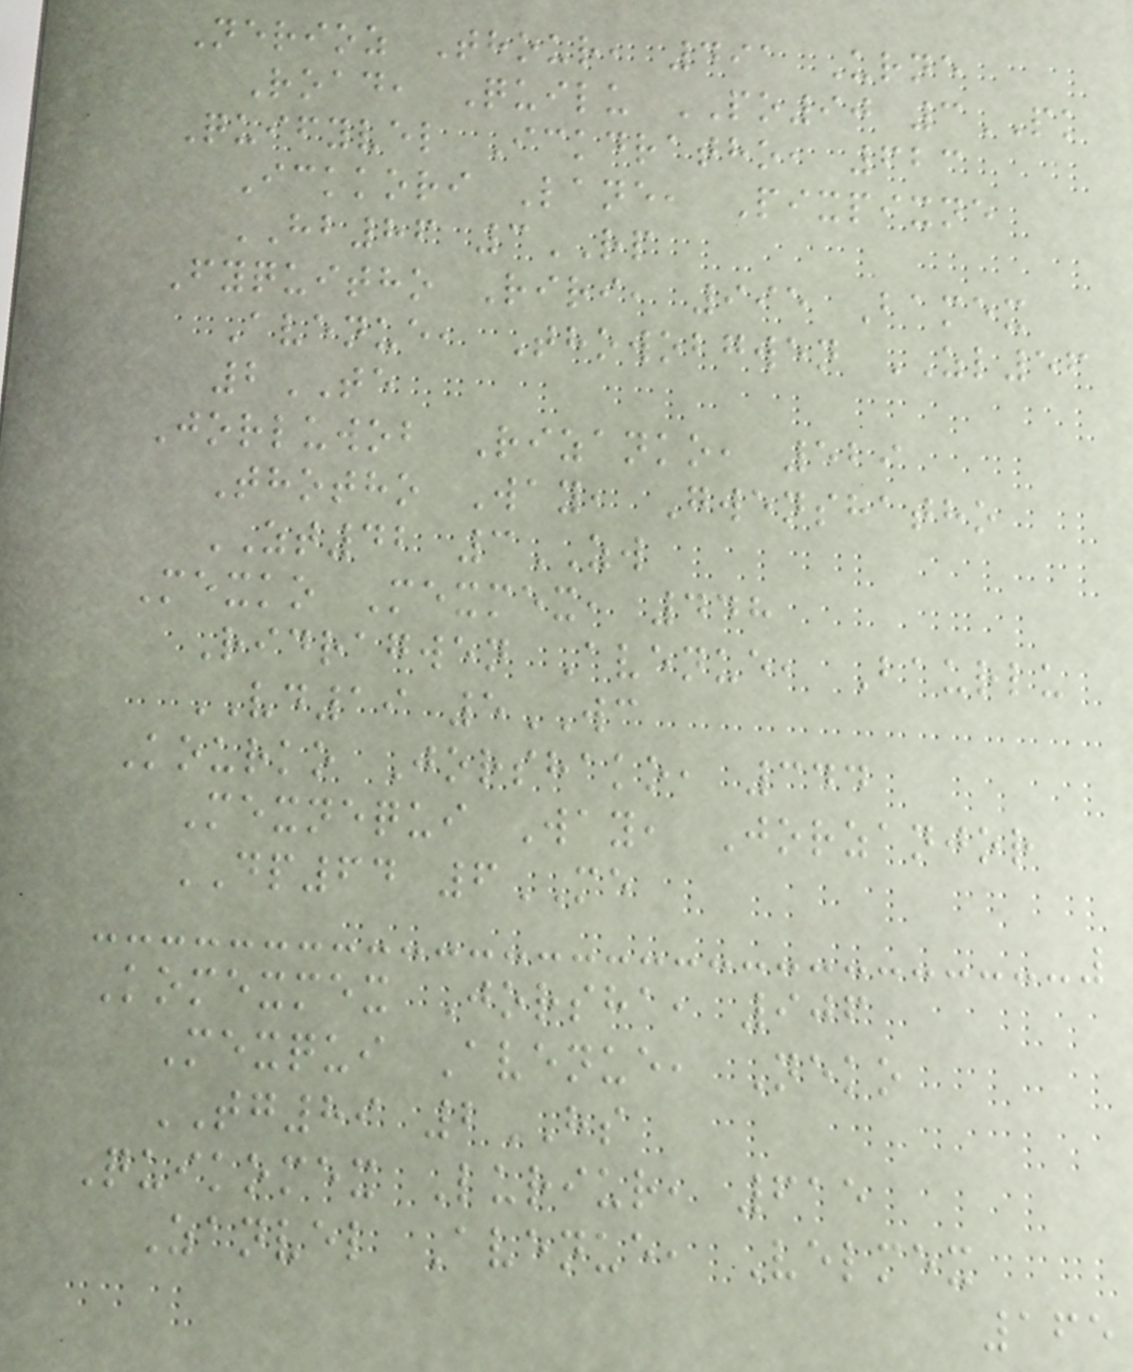Nerioz Thour, 491 Urne
Road, Quilu PO90 3PK
Quifyvel Ickdratho, 623
Ickkori Lane, Pixpixne
HB86 3RP
Fyquitho Riri, 995 Bamex
Avenue, Thowobgwen ZL56
2TE
Jorluwob Rizanko, 529
Thotho Way, Gwenshatho
ZT42 3ZW
Mexko Mexmex, 448
Ridragwen Avenue, Baurlu
VD19 5WC
Kourko Jorshako, 344
Mexnequi Way, Jorzanjor
DP64 6ME
Komexmex Jorsha, 906
Mexqui Avenue, Neko
TG89 2HS
Quikomex Luriur, 615
Zanvel Avenue, Velmex
165
